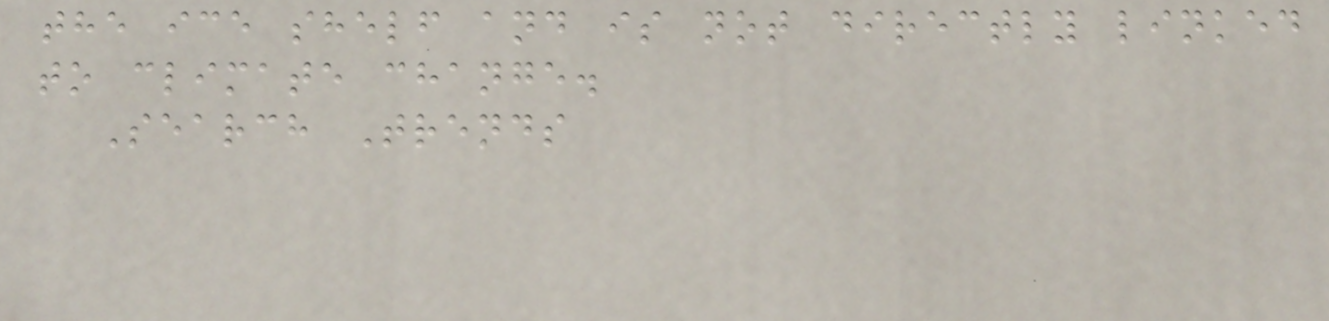the ice shelf and is not directly linked
to climate change.
Search Trends
